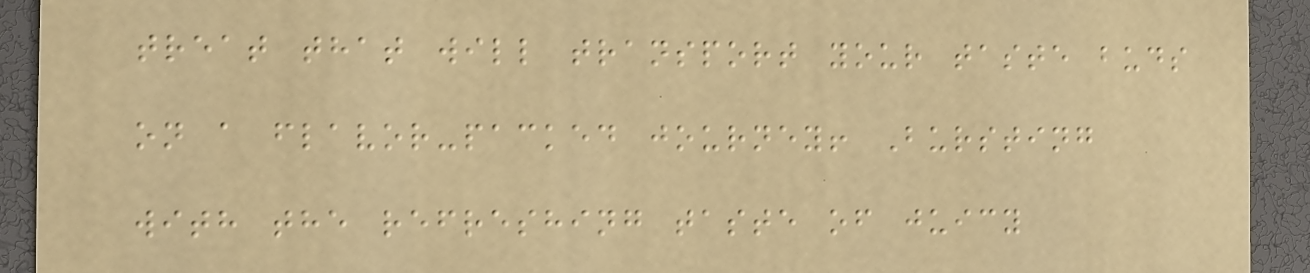treat that will transport your taste buds
on a flavor-packed journey! Bursting
with the refreshing taste of juicy
